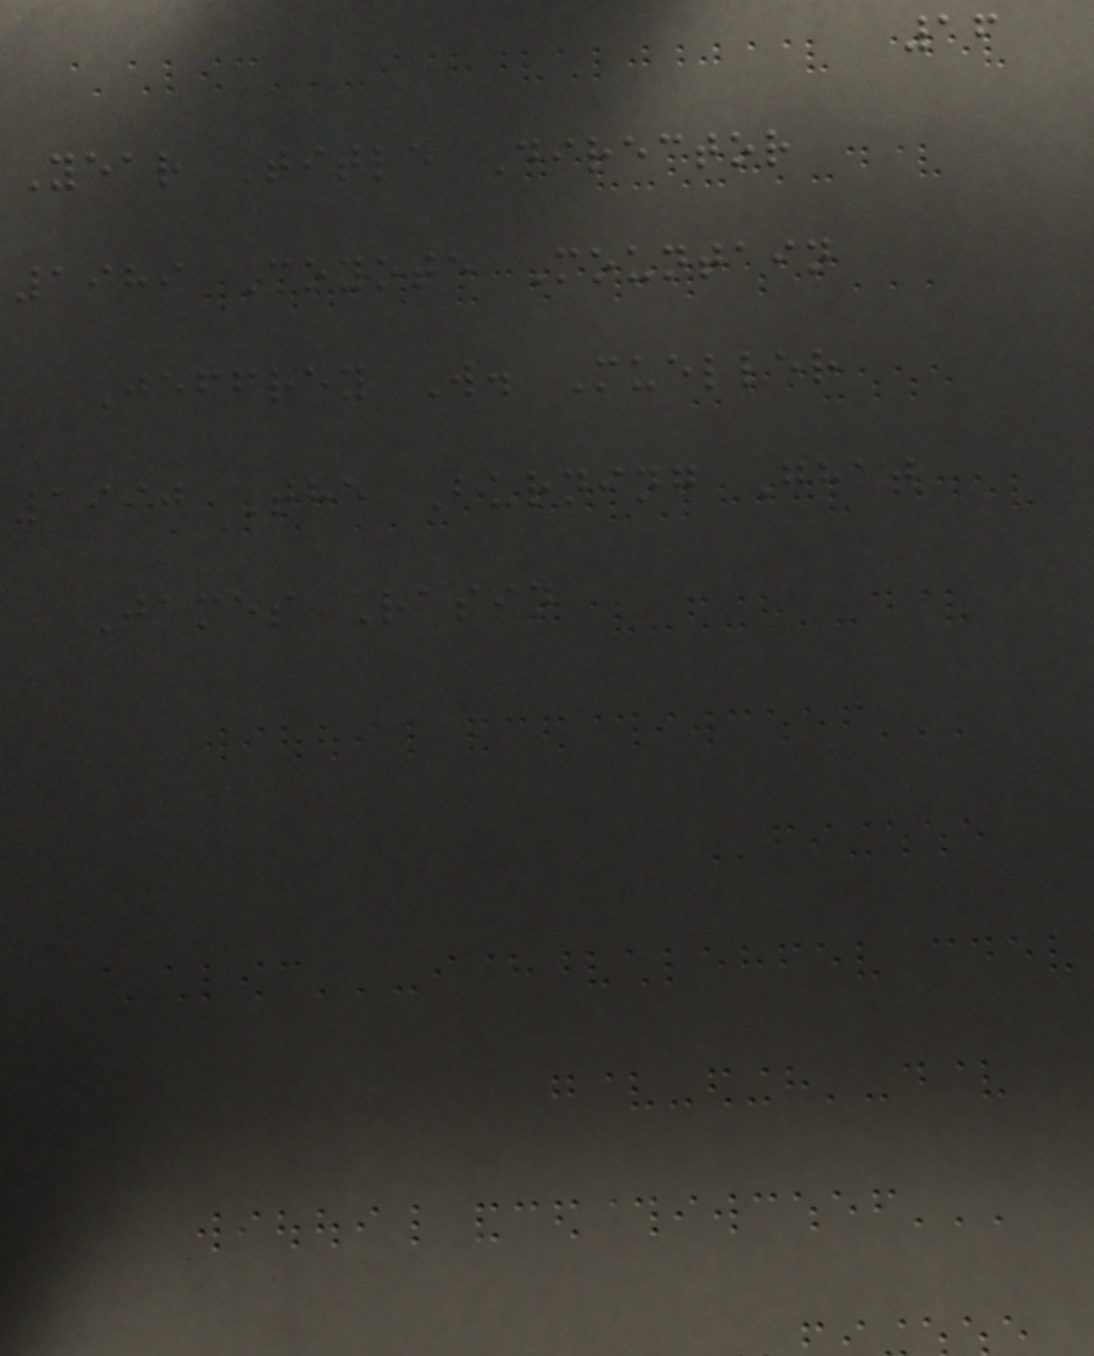16
Year Title Director
1989 Coyote Mountain
Jeffrey W. Mueller
1990 The Burning Ghat
James Rasin
